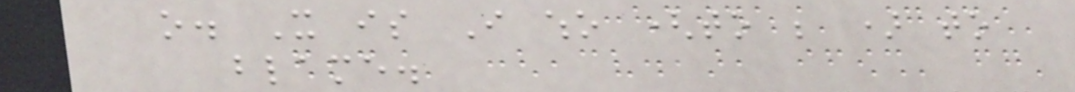o. It is I who (to be ) to
blame.
